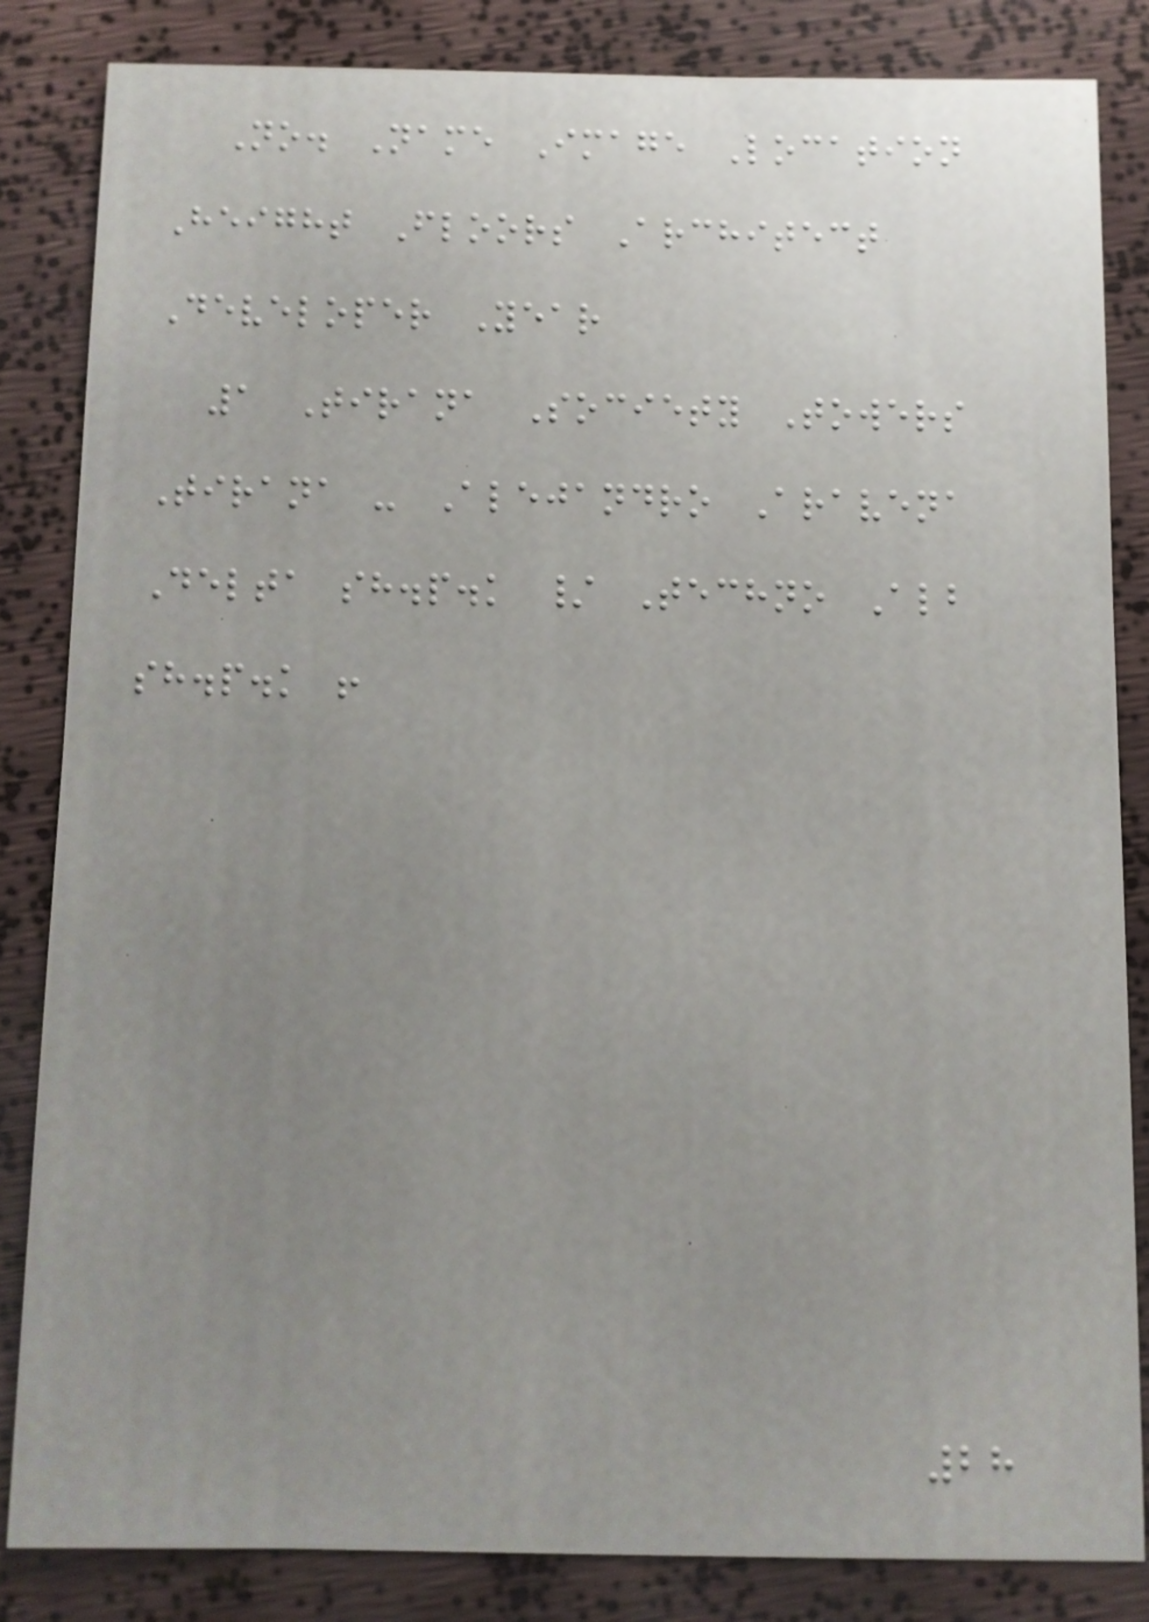No. Name Image Location
Height Floors Architect
Developer Year
1 Tirana Society Towers
Tirana - Alejandro Aravena
Delta sh.p.k / Techno Alb
sh.p.k !
28
